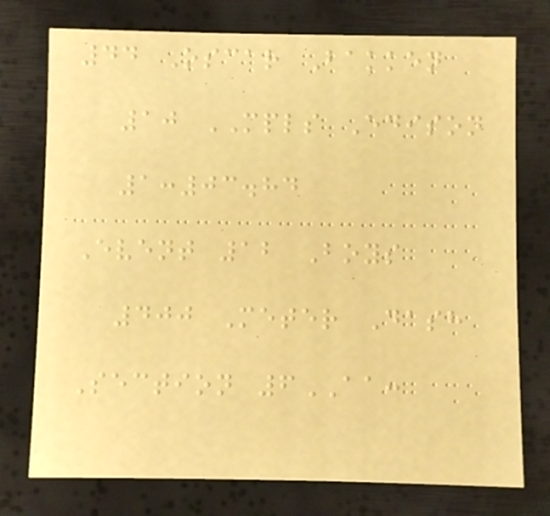44 Oscar Bakken
10 MPLS Edison
1:03.84
Event 12 Boys
400 Meter Dash
Section 6AA:
